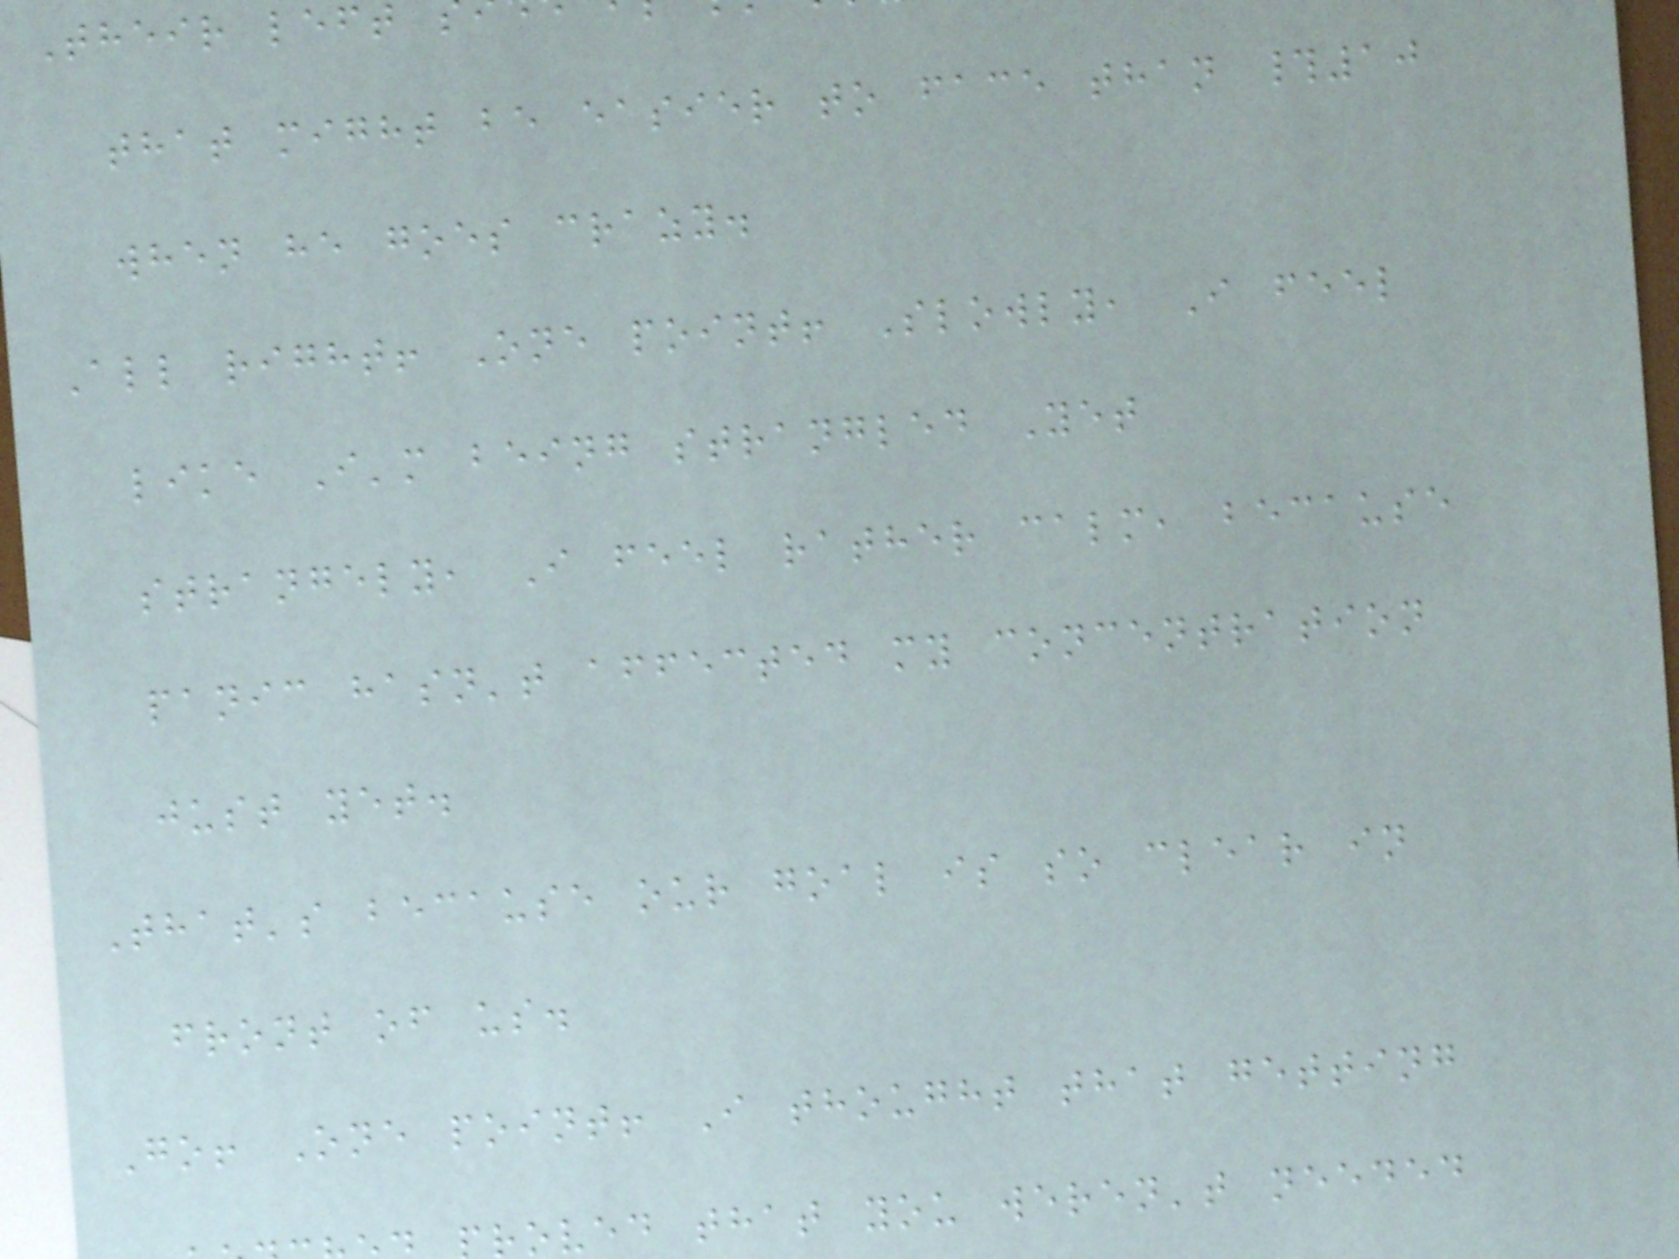Their left
that might be easier to face than #10
when he goes crazy.
All right! One point! Slowly, I feel
like I'm being strangled Yet
strangely, I feel rather calm, because
panic hasn't affected my concentration
just yet.
That's because our goal is so clear in
front of us.
Go! One point! I thought that getting
oved that you weren't needed
